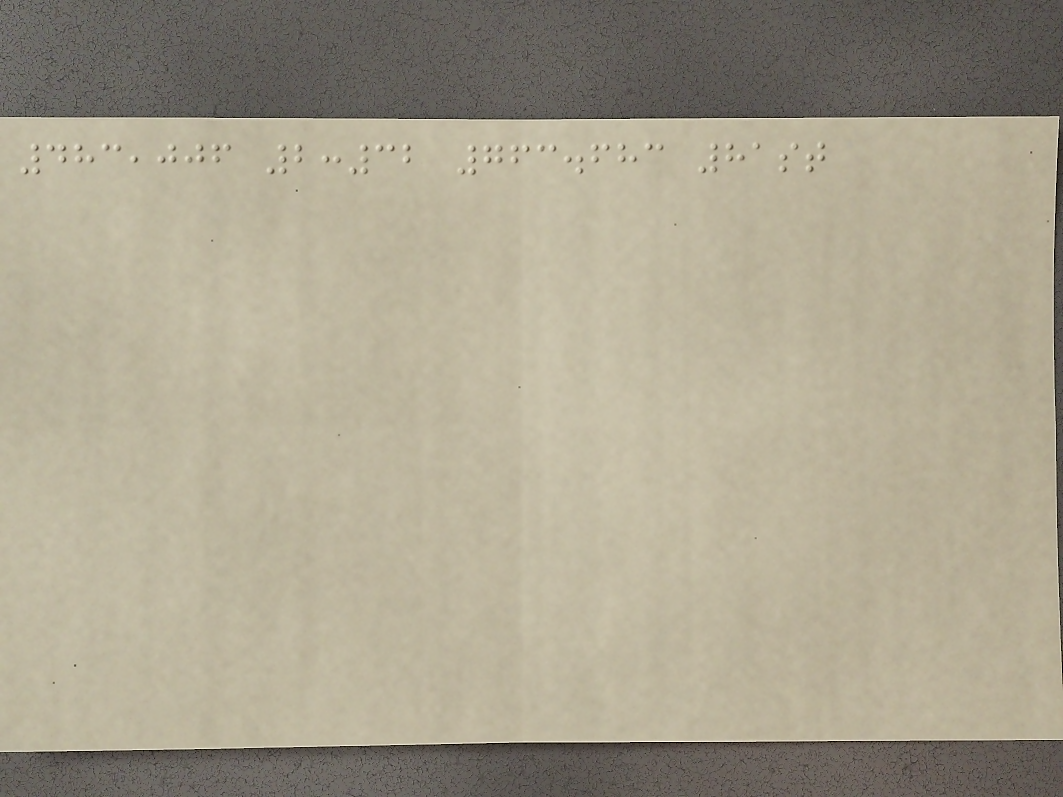483,006 2:32 763.683 81st
